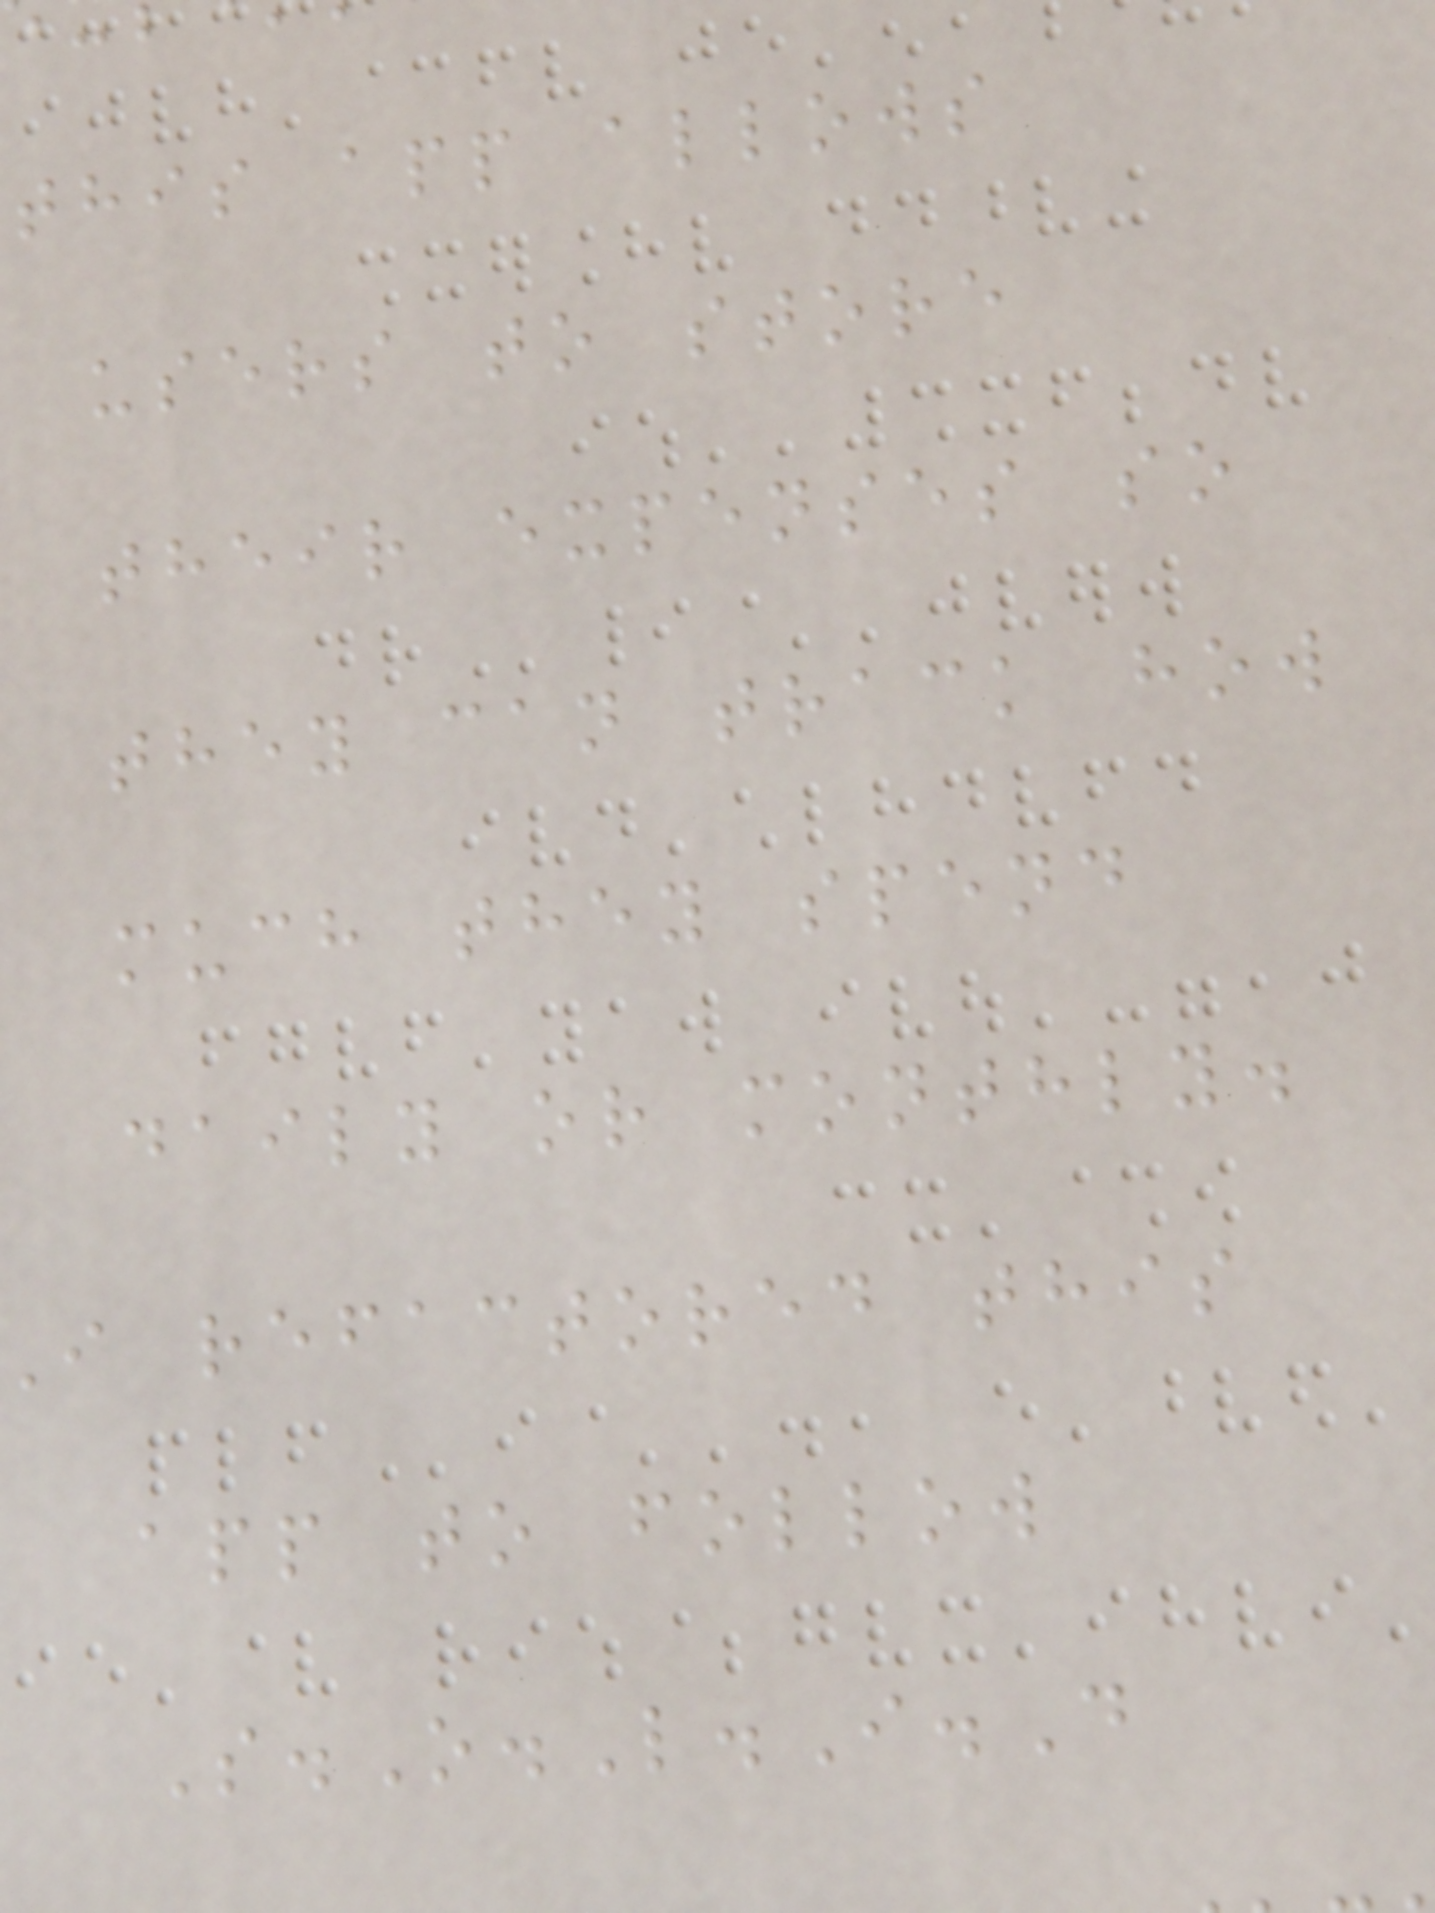this app allows
users to store
their expenses so
they can track how
much they spend
daily or monthly.
i refactored this
app to follow
S.O.L.I.D
